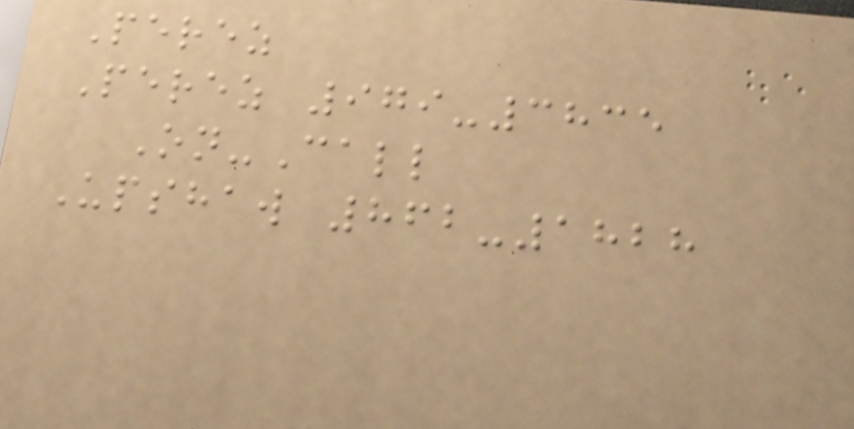Perez
Perez 979-3835
On-Call
Upshaw 862-1828
